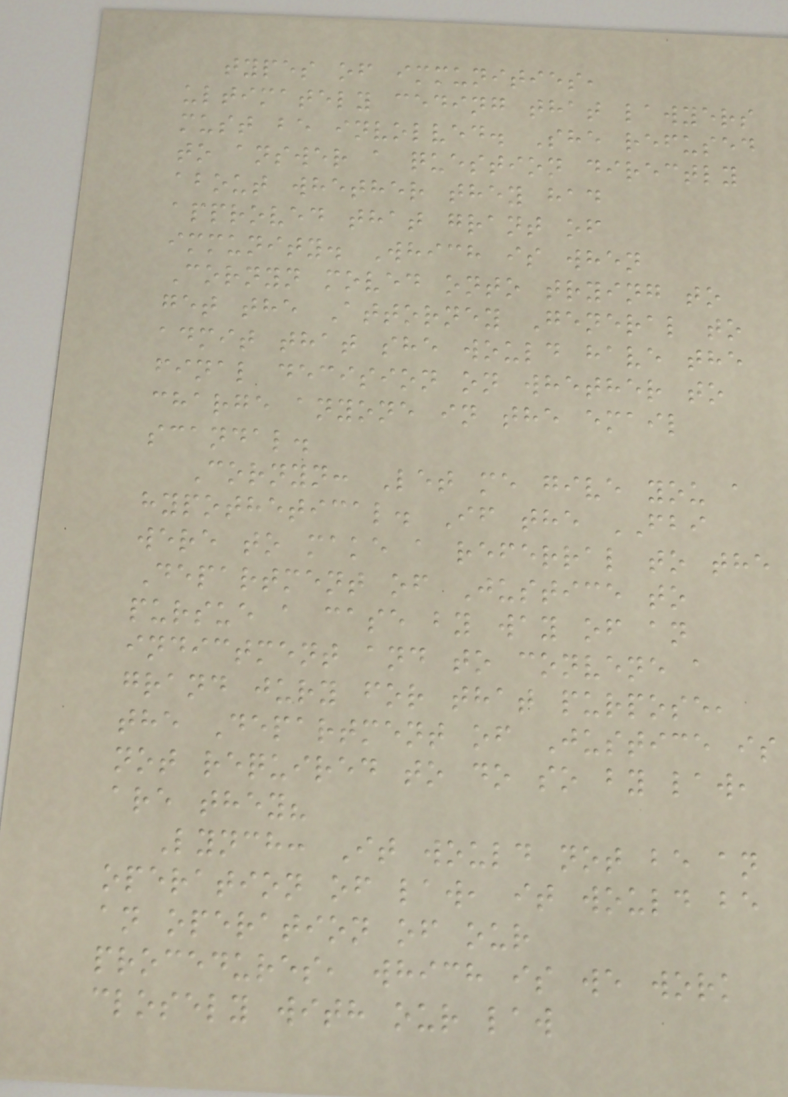types of immunities,
ultimately ceding that lawyers
must be involved. She refused
to answer a question directly
about whether they had
approved that grant of
immunity. Which is when
Cornyn moved onto trying to
get the Attorney General to
admit that she would have the
final decision on whether to
charge anyone in the email
scandal.
Cornyn: Let me give you a
hypothetical. If the FBI
were to make a referral to the
Department of Justice to
pursue a case by way of an
indictment and to convene a
grand jury for that purpose,
the Department of Justice is
not required to do so by law,
are they?
Lynch: It would not be an
operation of law, it would be
an operation of our
procedures, which is we work
closely with our law
